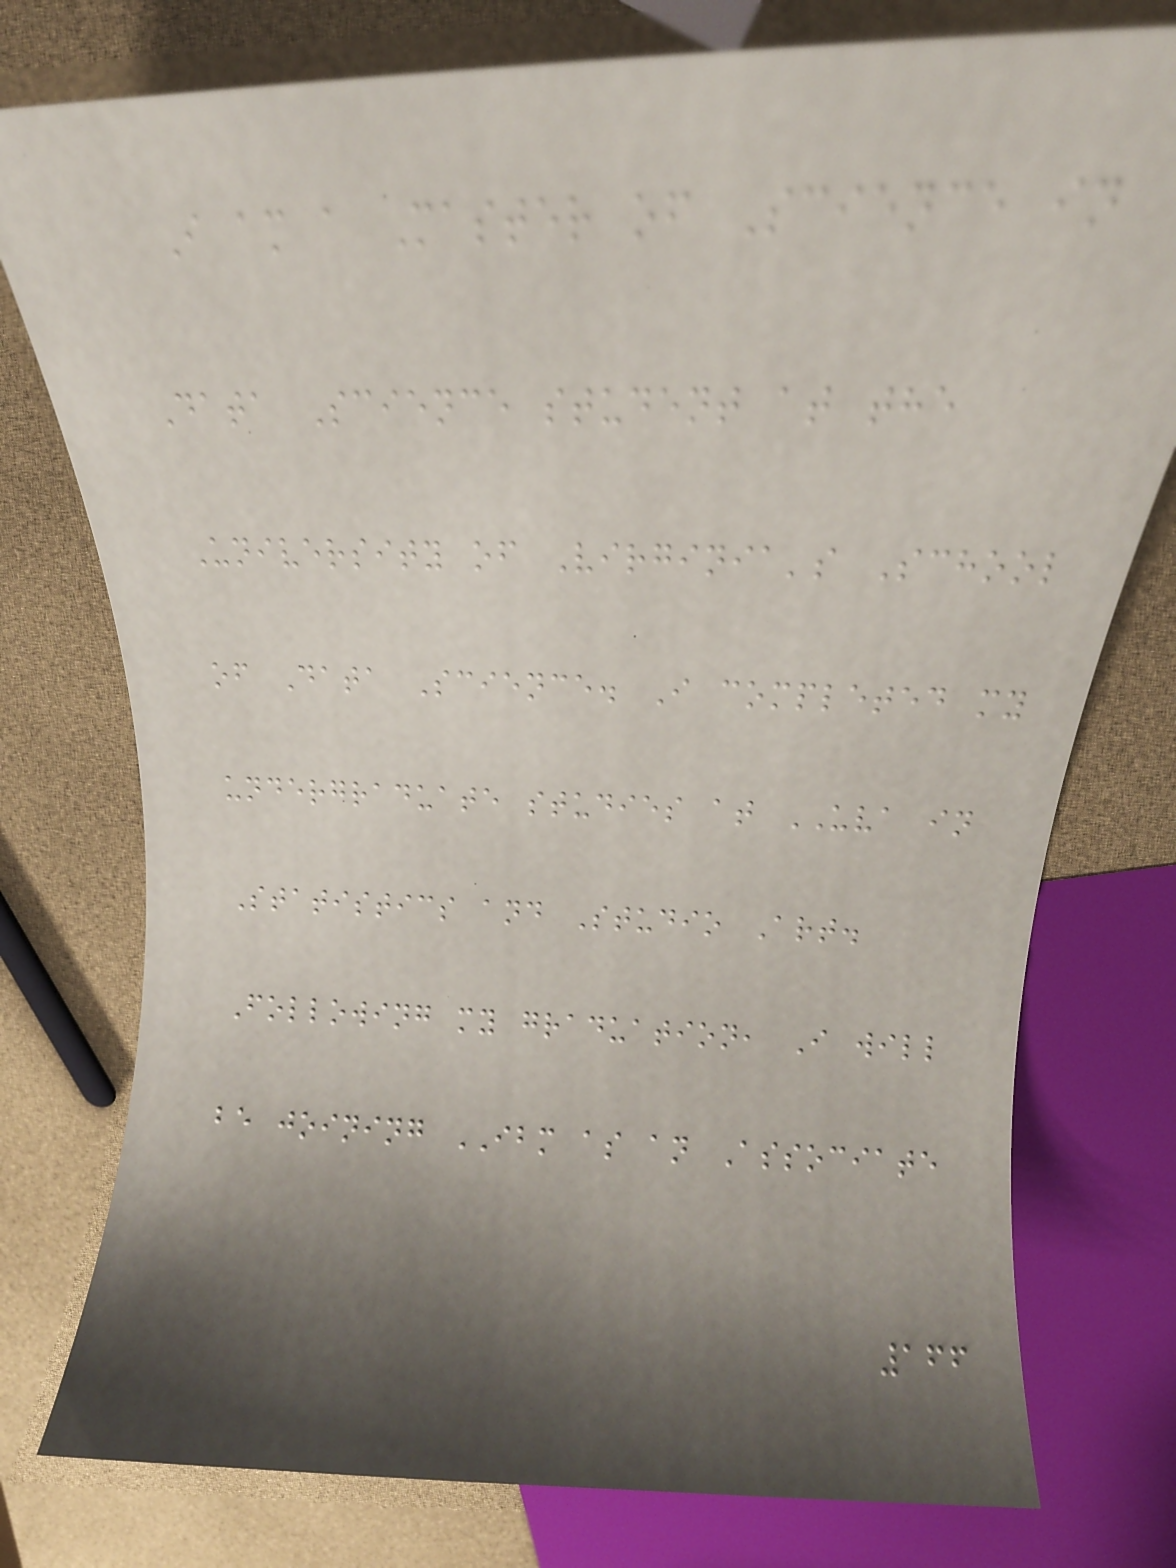I am a Master of Science in
Data Science student at the
University of Virginia's School
of Data Science. I completed my
undergraduate studies at UVA in
Statistics and Studio Art.
Following my graduation, I will
be joining IBM as an Associate
166
